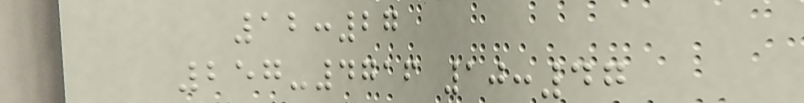12:27
257-4716 10:47
